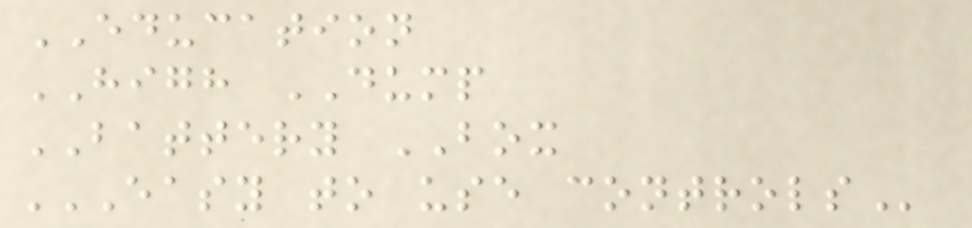EDUCATION
HIGH DUMP
BATTERY BOX
EASY TO USE CONTROLS
